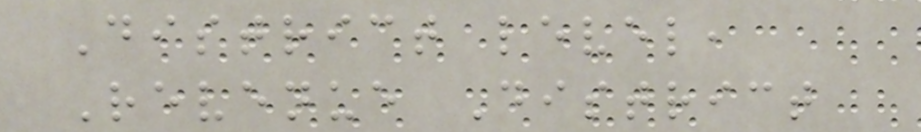District level,
Revenue District
